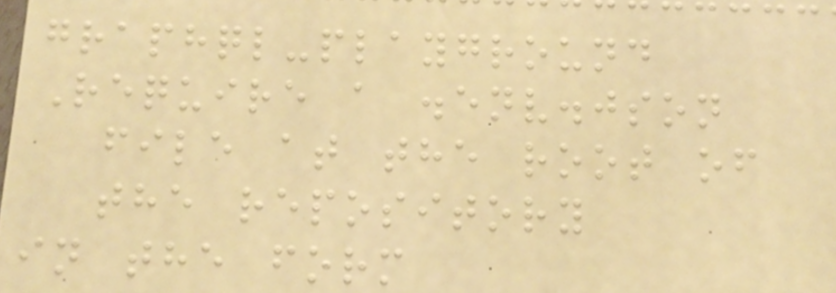graphql-playground
Require a .env.json
file at the root of
the repository
in the form
